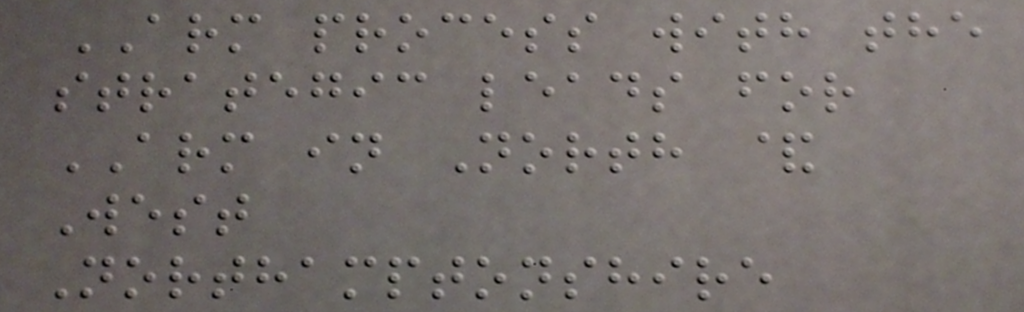ARM process with the
strategic leads for
ARM in North &
West
Northamptonshire
